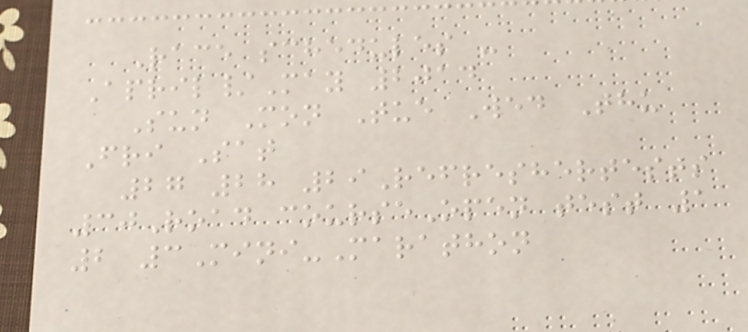Race schedules -
April/May 2014
Sun Mon Tue Wed Thu
Fri Sat
27 28 29Refreshertests
30Road courseOpen test 1
2 3Mini-Marathon
